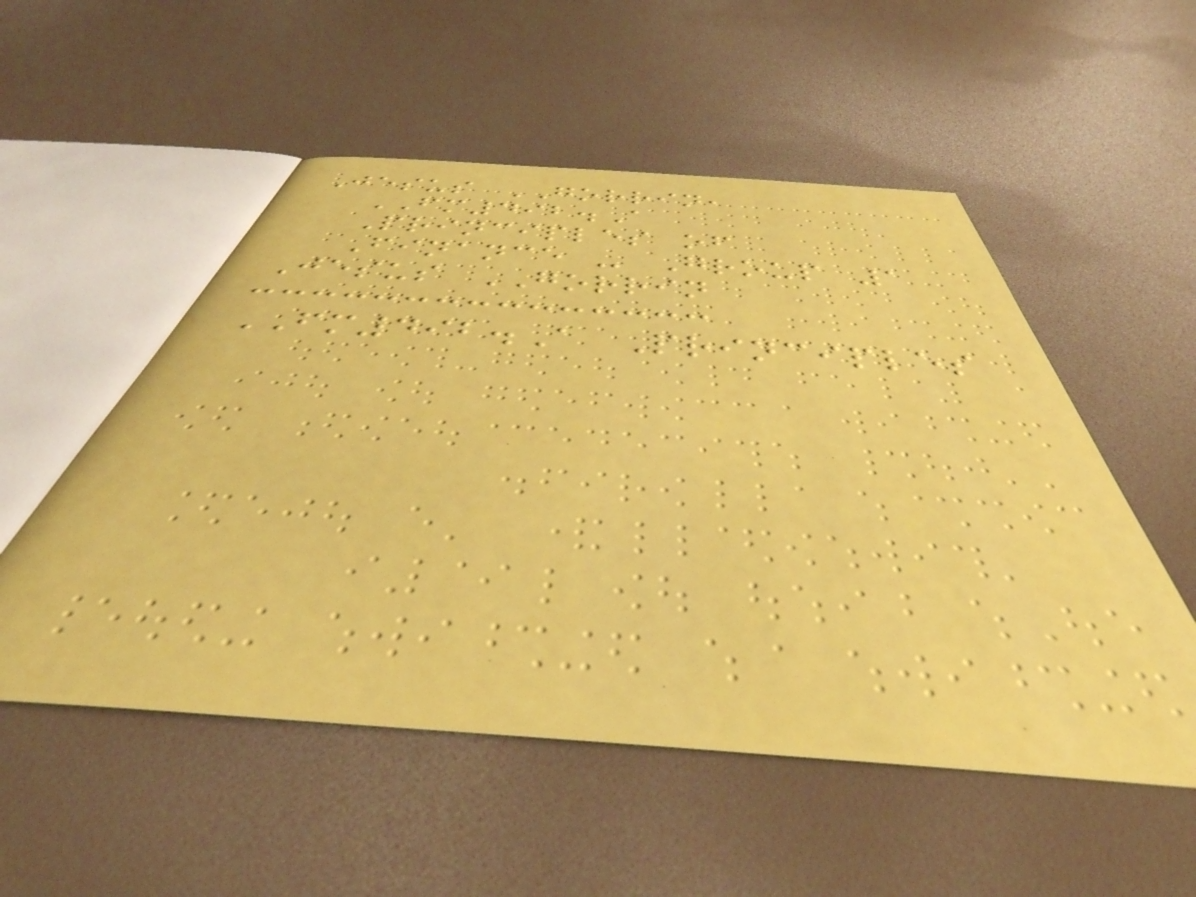Jesus GORRIN,
FM492.A
Principles of
Finance - Group 1
Jesus GORRIN
FM492.A Principles
